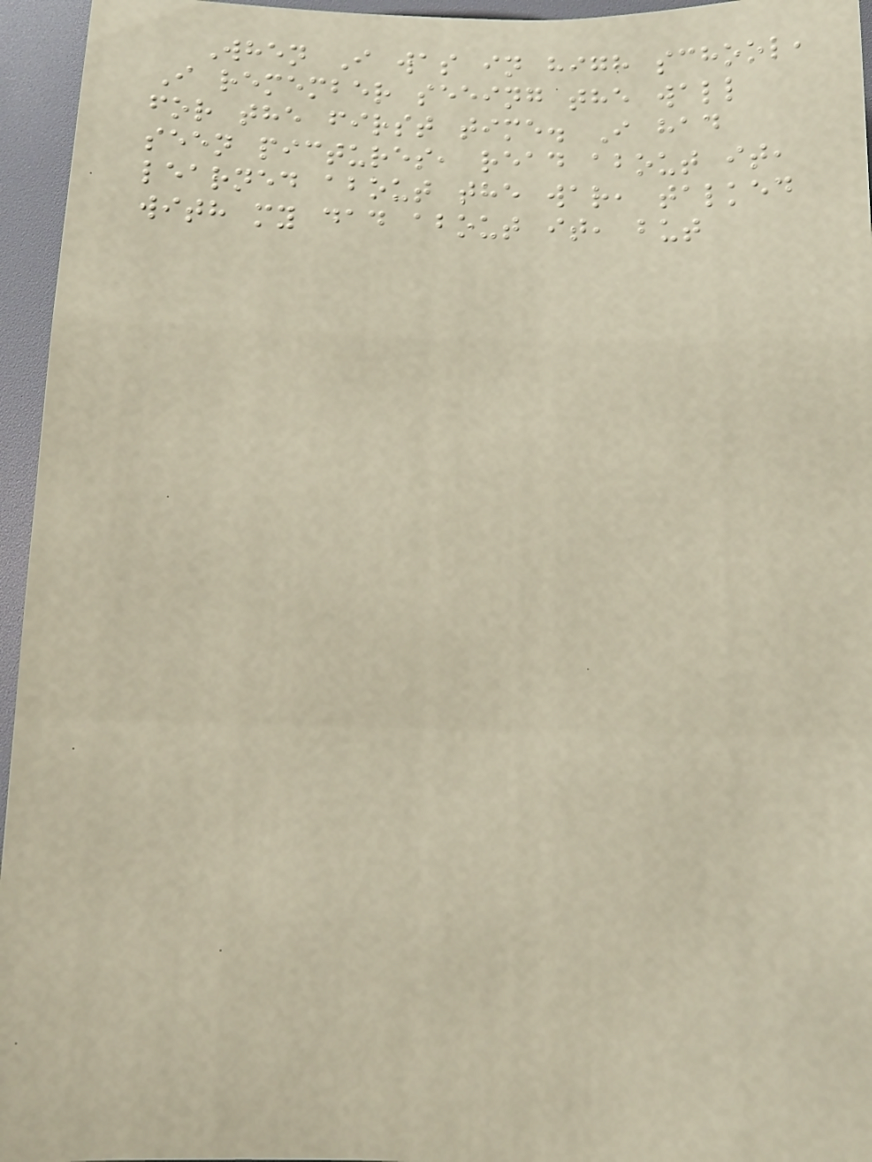When I was in high school,
I remember seeing the wall
for the first time. I had
seen pictures, read about it,
learned about the war, talked
with my dad about it, but
